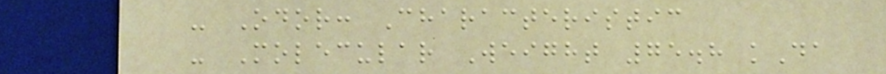- Odor: Characteristic
- Molecular Weight 75.8 kDa
